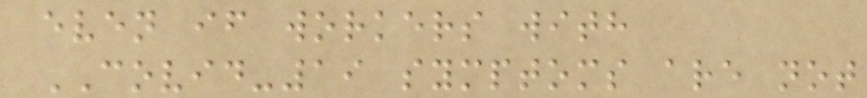even if workers with
COVID-19 symptoms are not
